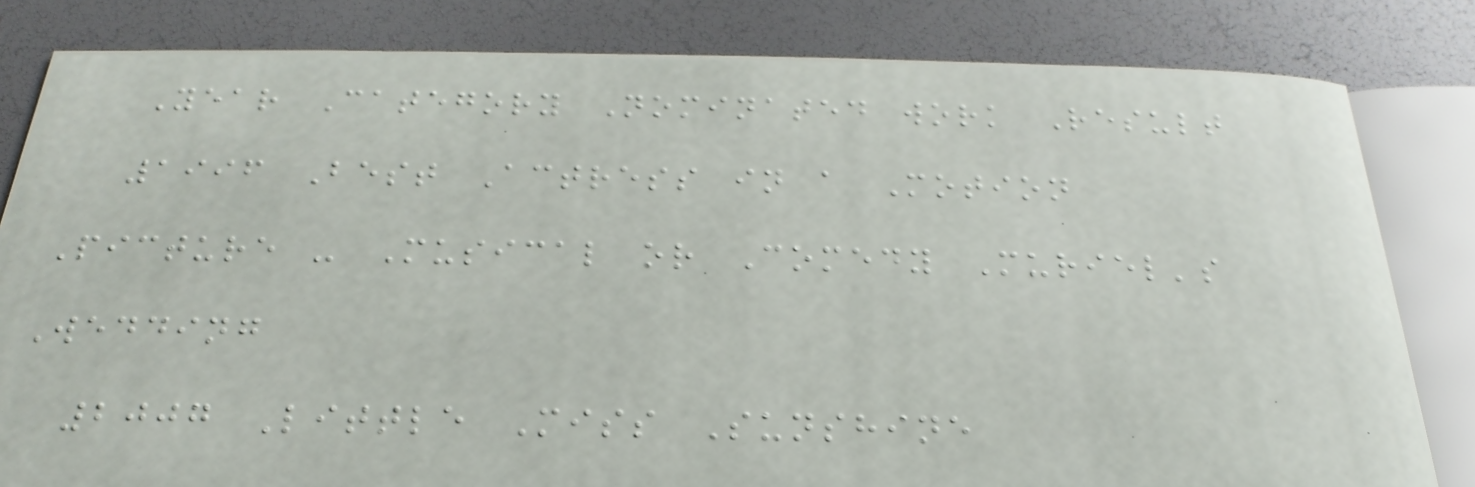Year Category Nominated work Result
1996 Best Actress in a Motion
Picture - Musical or Comedy Muriel's
Wedding
2007 Little Miss Sunshine
